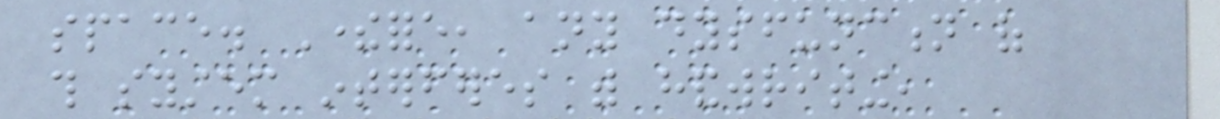space. Therefore, any dysfunction of
this system interferes with handwriting,
